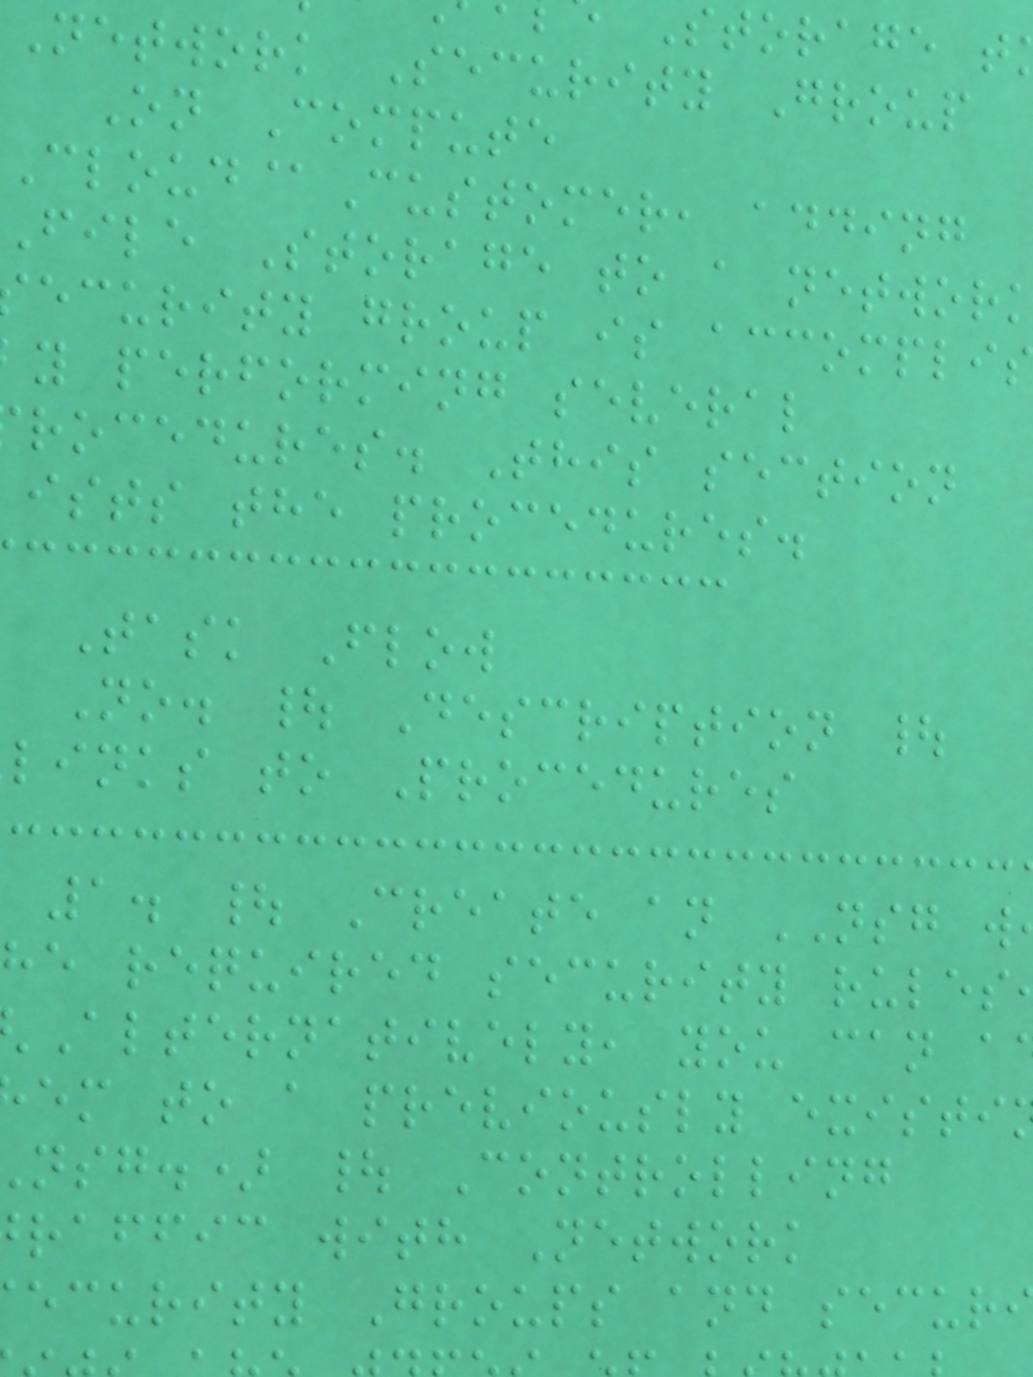storage t
Network Security Group
On Compute
Cloud@Customer, adding
file Storage to a networ
ecurity group is accompli
y performing several
rocedures. This section
ists the procedures.
Task Flow
No. | Description |
links to Procedures
1. | Create an NSG w
he required security rules
Alternatively, you can a
em to a previously existi
nsg.) | Controlling
raffic with Network
ecurity Groups and secur
